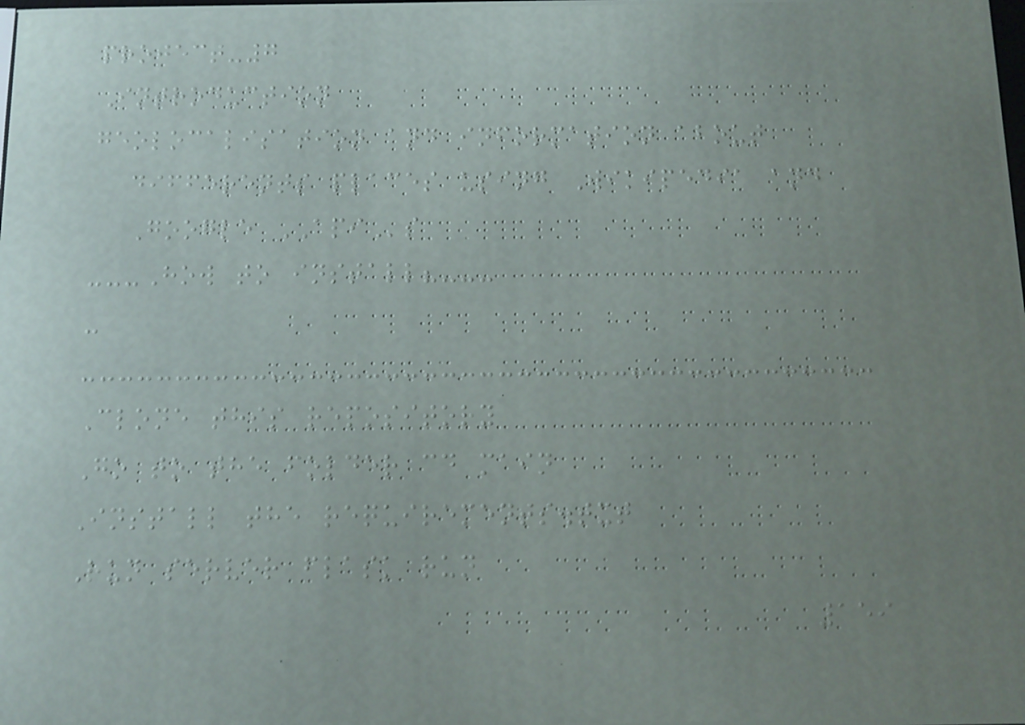project-7
Introduction
geolocalisation and information about
differents places using Wikipedia and
Google APIs
---How to install?---
-
Clone this repository
Go to the folder cd main
Install the requirements.txt
Run server flask run
159
